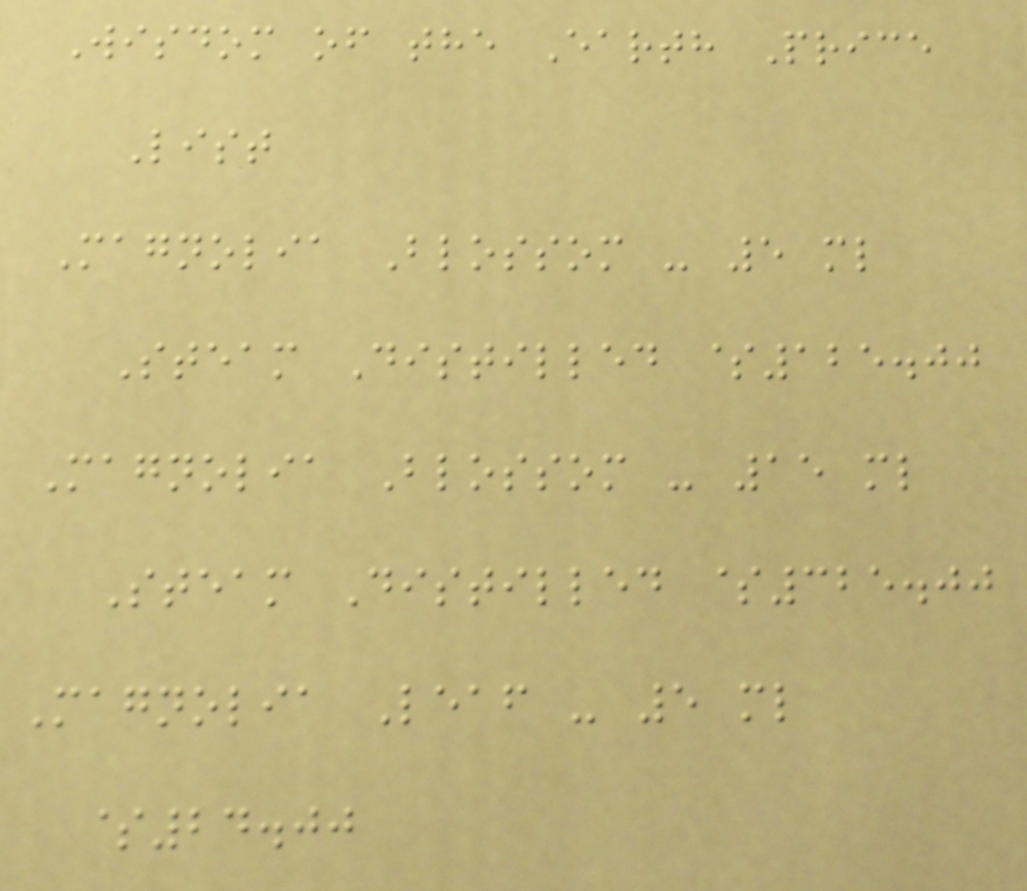Wisdom of the Earth Price
List
Magnolia Blossom - 5 ml
Steam Distilled $125.00
Magnolia Blossom - 15 ml
Steam Distilled $325.00
Magnolia Leaf - 5 ml
$24.00
